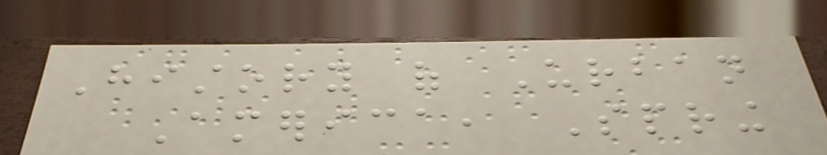History of Urban
America, Spring
